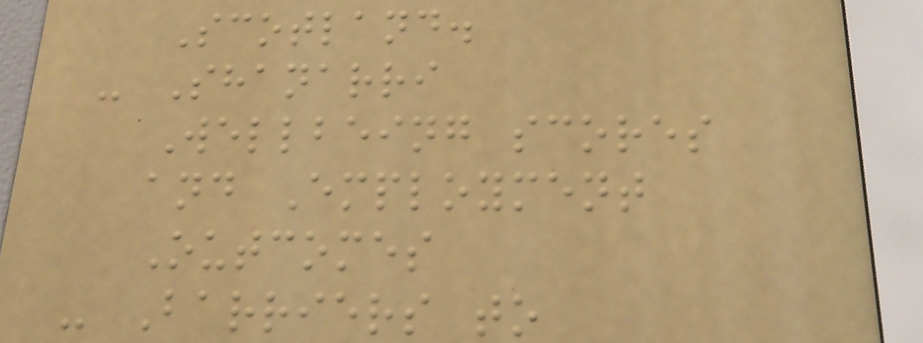Scotland.
- Shanarri
Wellbeing scores
and Employment
Outcomes
- Barriers to
